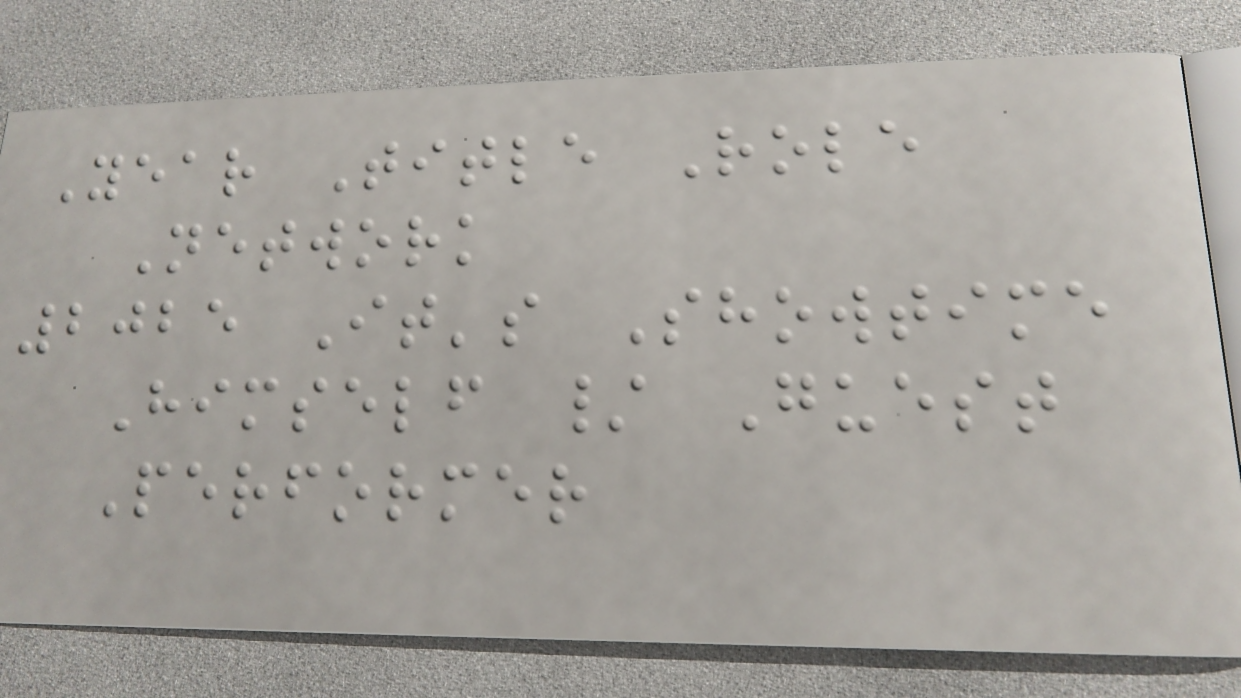Year Title Role
Network
2025 It's Showtime
Himself / Guest
Performer
